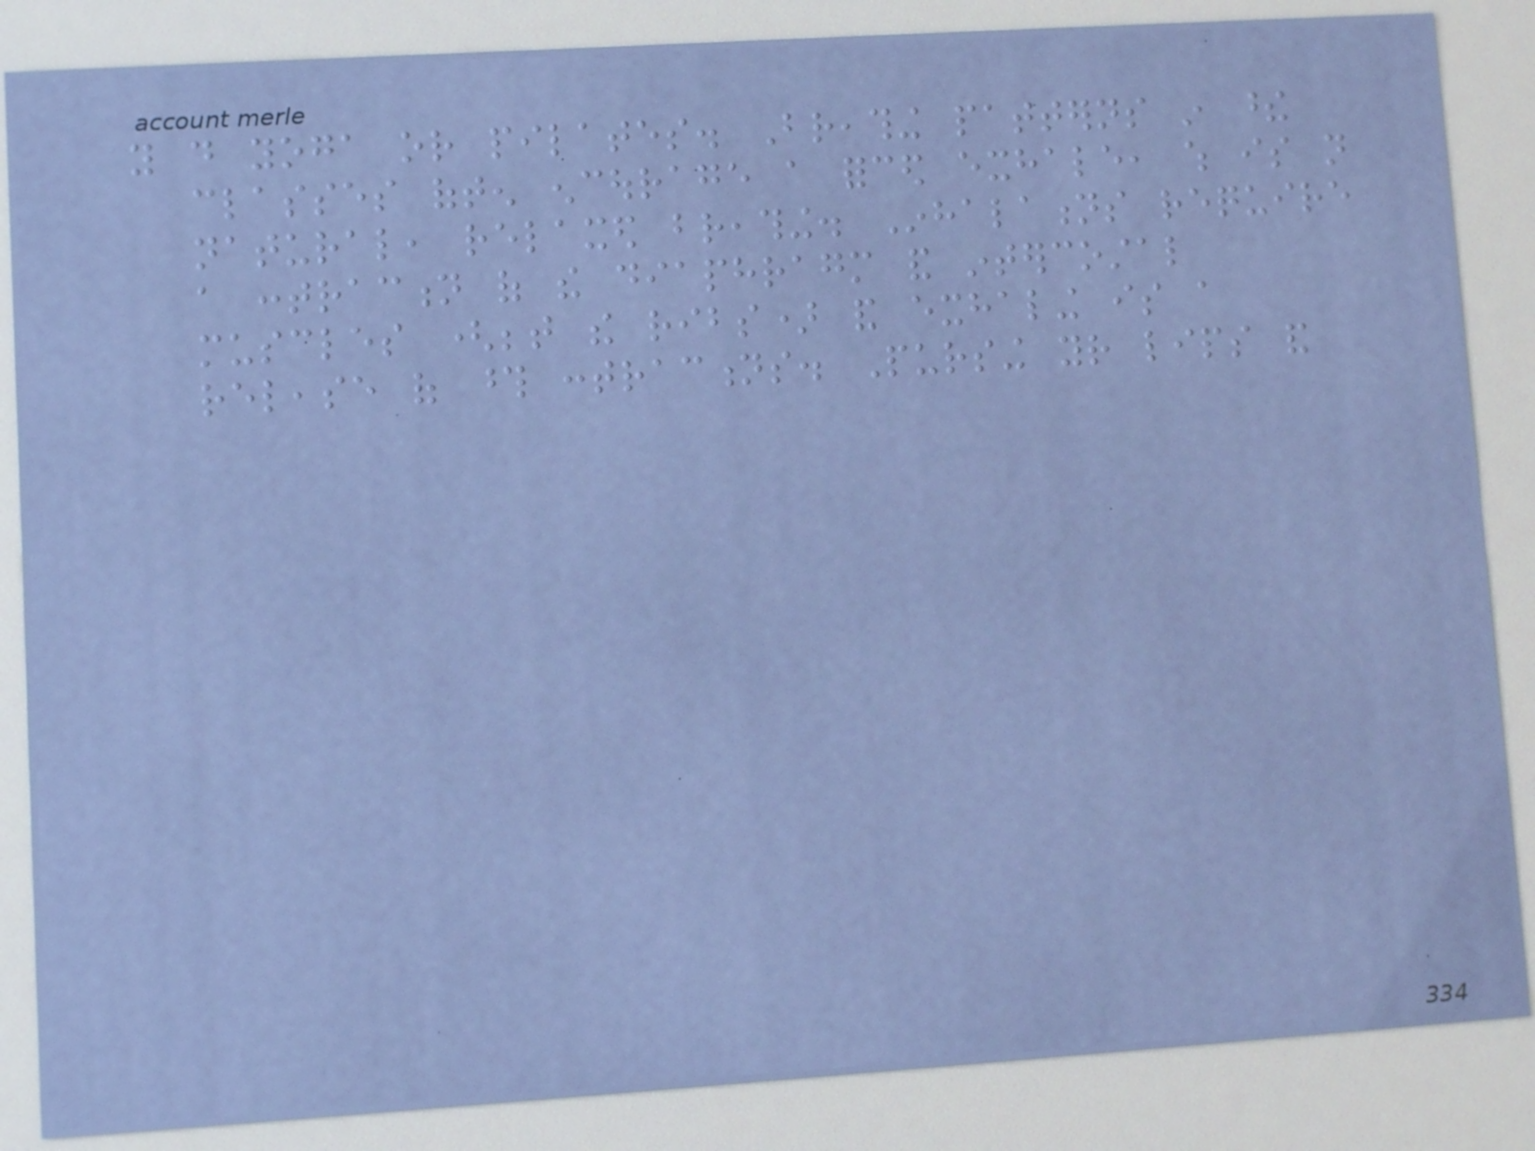you do yoga or pilates. Breathing patterns in these
classes often encourage a forced exhale, which is not
natural, relaxed breathing. Inhalations require
a contraction of the diaphragm and intercostal
muscles (between the ribs) and exhaling is a
release of those contractions. Pursing your lips and
